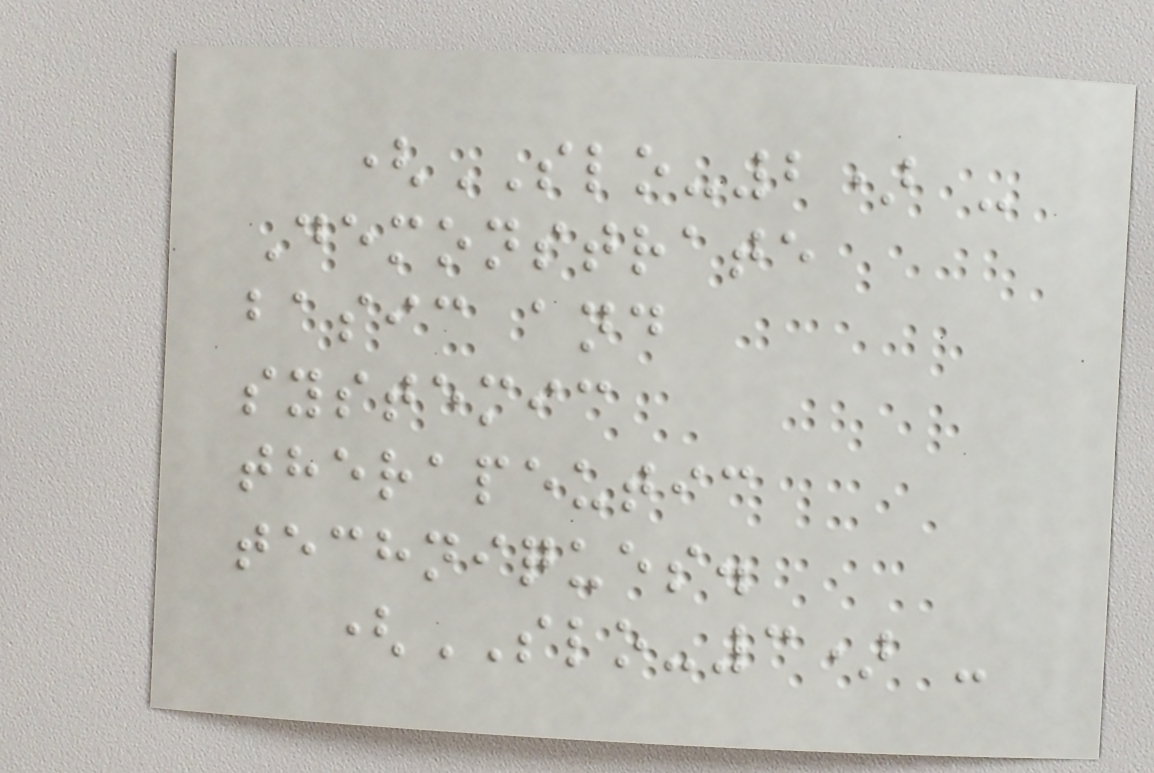(SLO-2) -
Demonstrate
basic and
systemic
therapeutic
techniques.
(SLO-3) -
